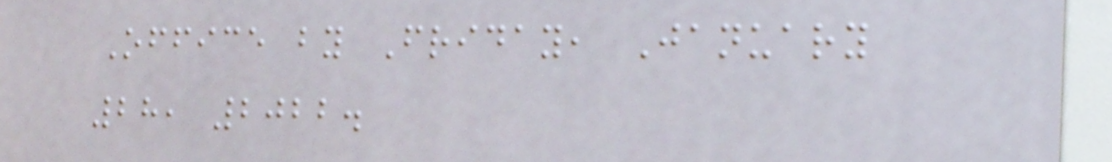Office by Friday, January
28, 2022.
